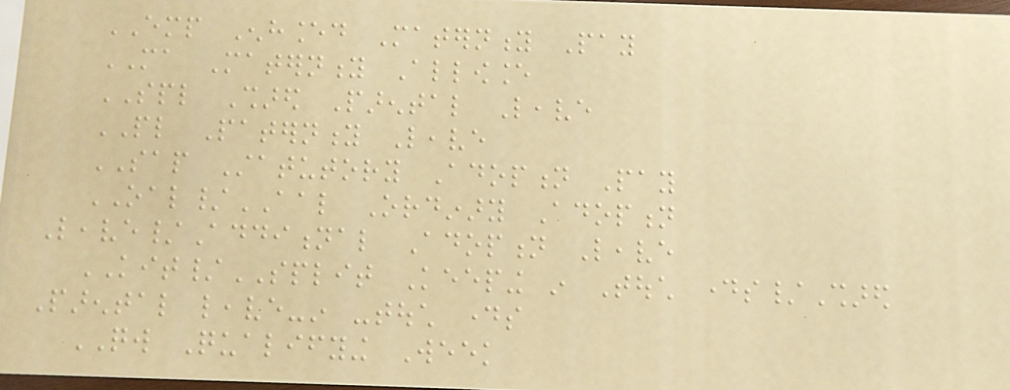EMP Enhanced Maternity Pay
MA Maternity Allowance
SPL Shared Parental Leave
PL Paternity Leave
SAP Statutory Adoption Pay
OAL/AAL Ordinary Adoption
Leave/Additional Adoption Leave
KIT/SPLIT Keeping in Touch days/Shared
Parental leave-in -touch days
QW Qualifying Week
